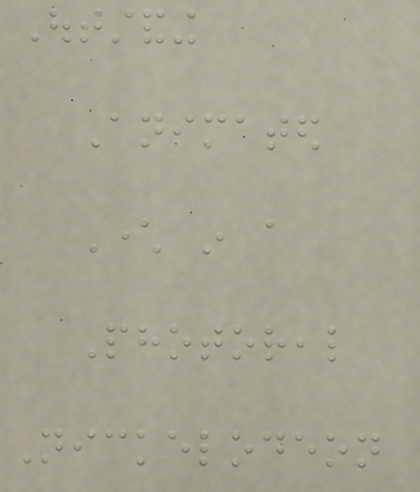Outstanding
Animated
Character in a
Photoreal
Nickelodeon
